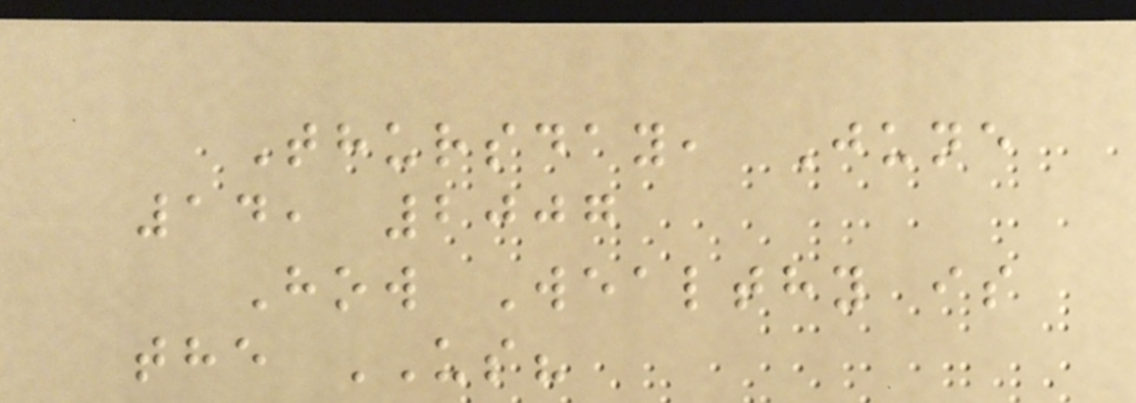Thursday, June
14, 2007
How Wealthy is
the US?
